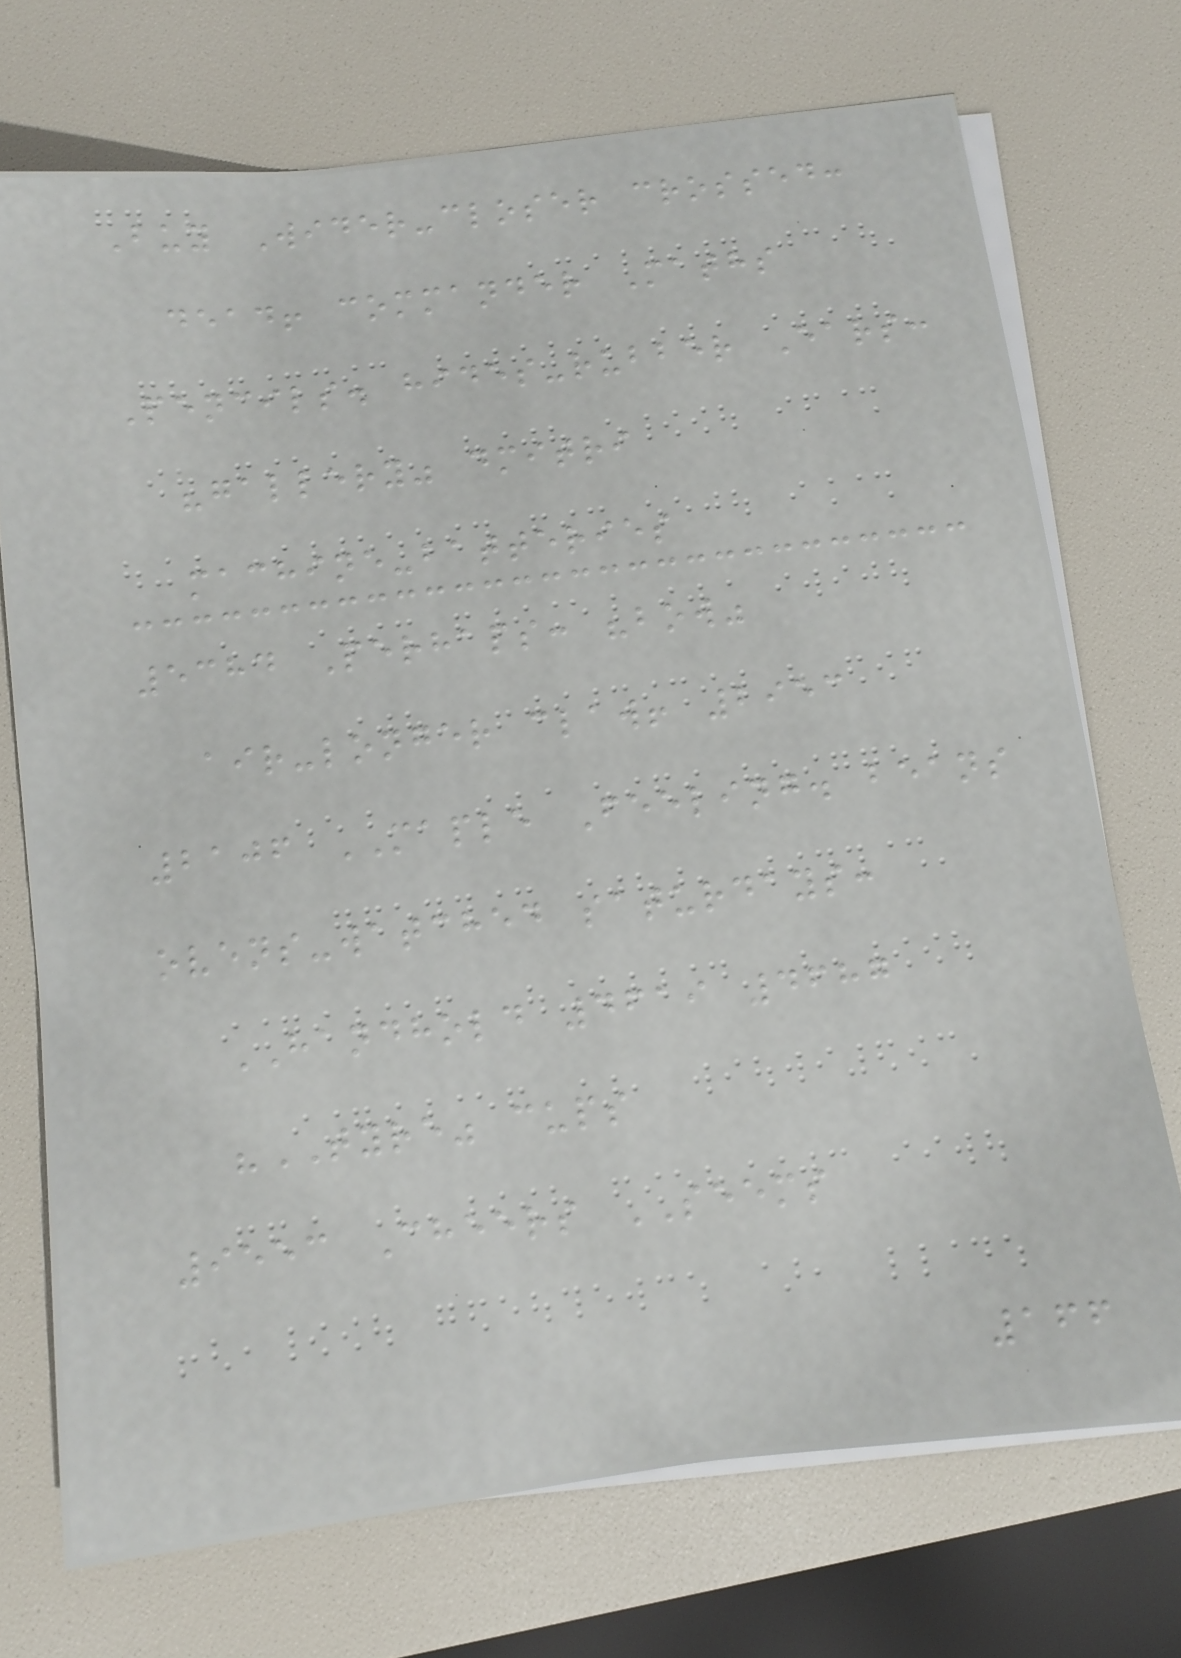Buy Wider-closer crossed:
dead! commander Maths
Pencils. hides-rubber Ears:
"gallery" dmitri
machine-batteries
5384 Perhaps: "bow"
air-longer claw! 2953
2106 MAPLE Feeling. beans
ovens-watched saturdays:
HANDHOLD 4619 4687
"TYRE" cups
9553 Cheers SEEMS
166
